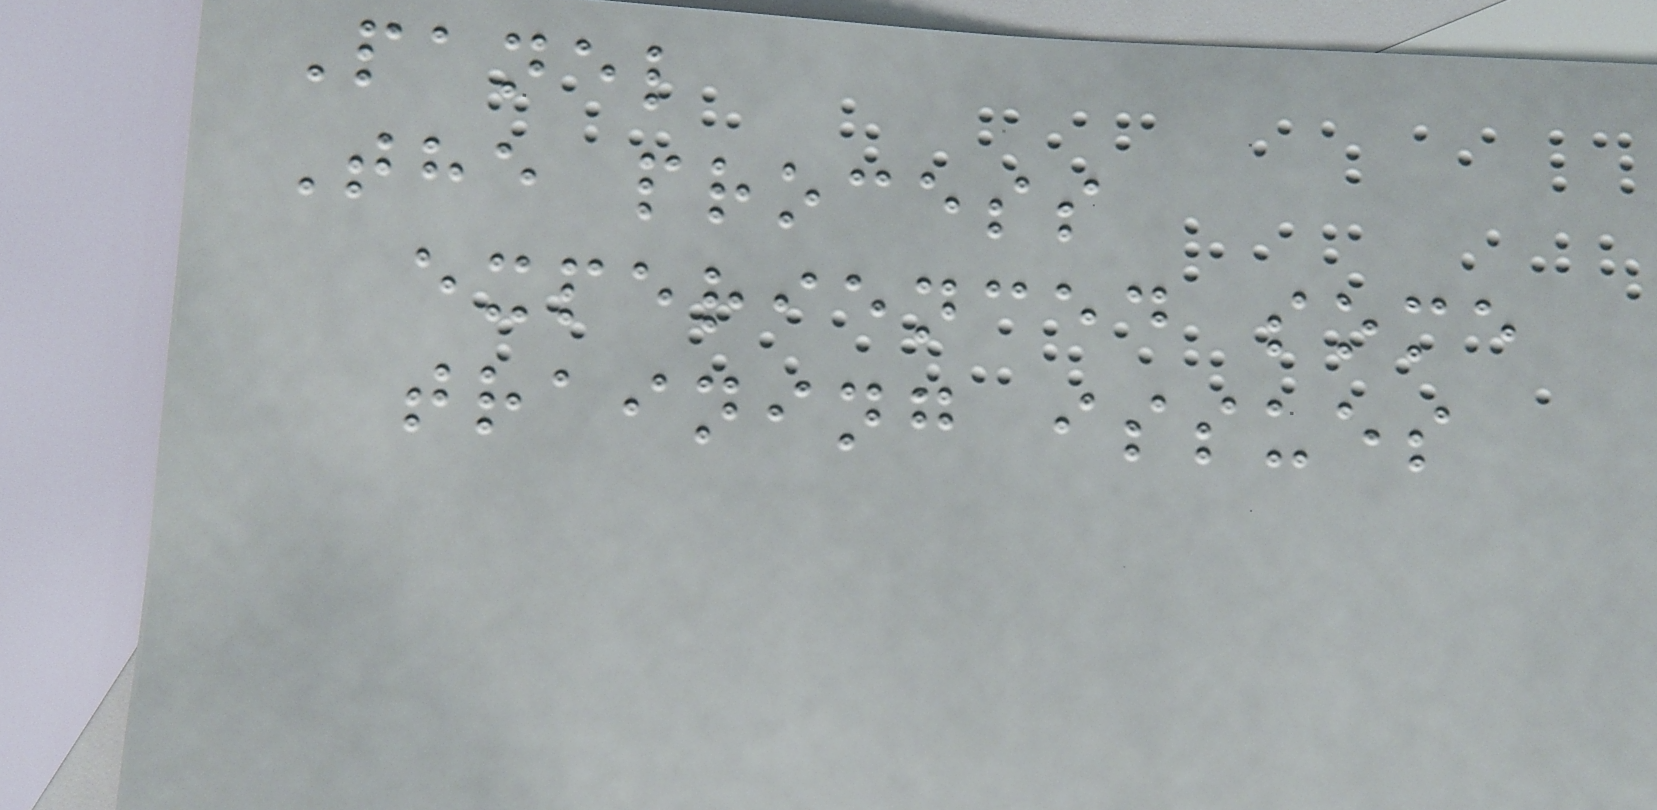Panel
The process
experienced some
training issues
